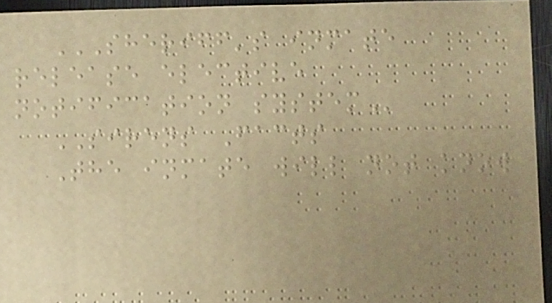SHERIFF'S INMATE
RELEASE ELECTIVE
NOTIFICATION SYSTEM
SIRENS Facts
The inmate will not know
